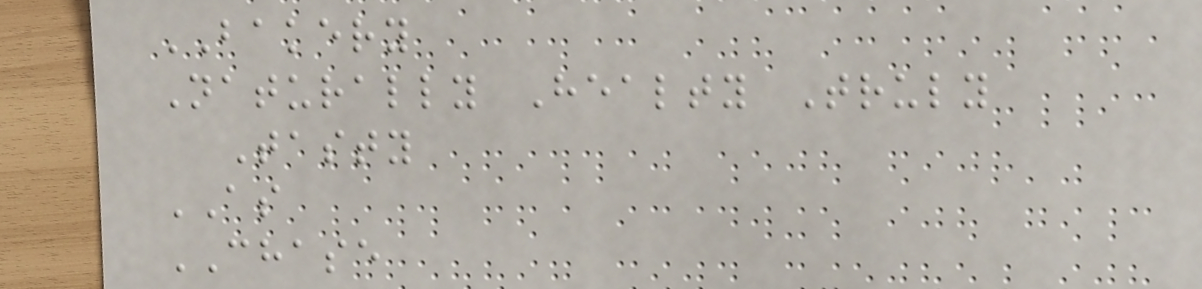BAKERY
Naturally Healty Truly
Tasty
AS
CHASE
